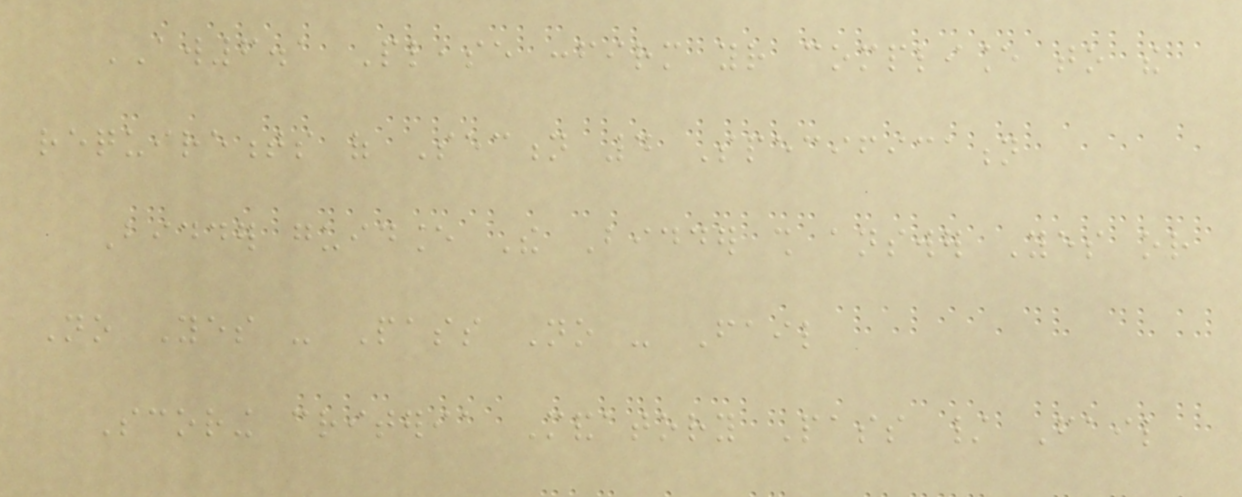AW6.1 Please confirm your compliance to the
requirements of Section 4 Specification
Bidder guidance The Bidder shall answer Yes or
No Yes - Pass No - Fail
Scoring criteria Mandatory Pass / Fail
